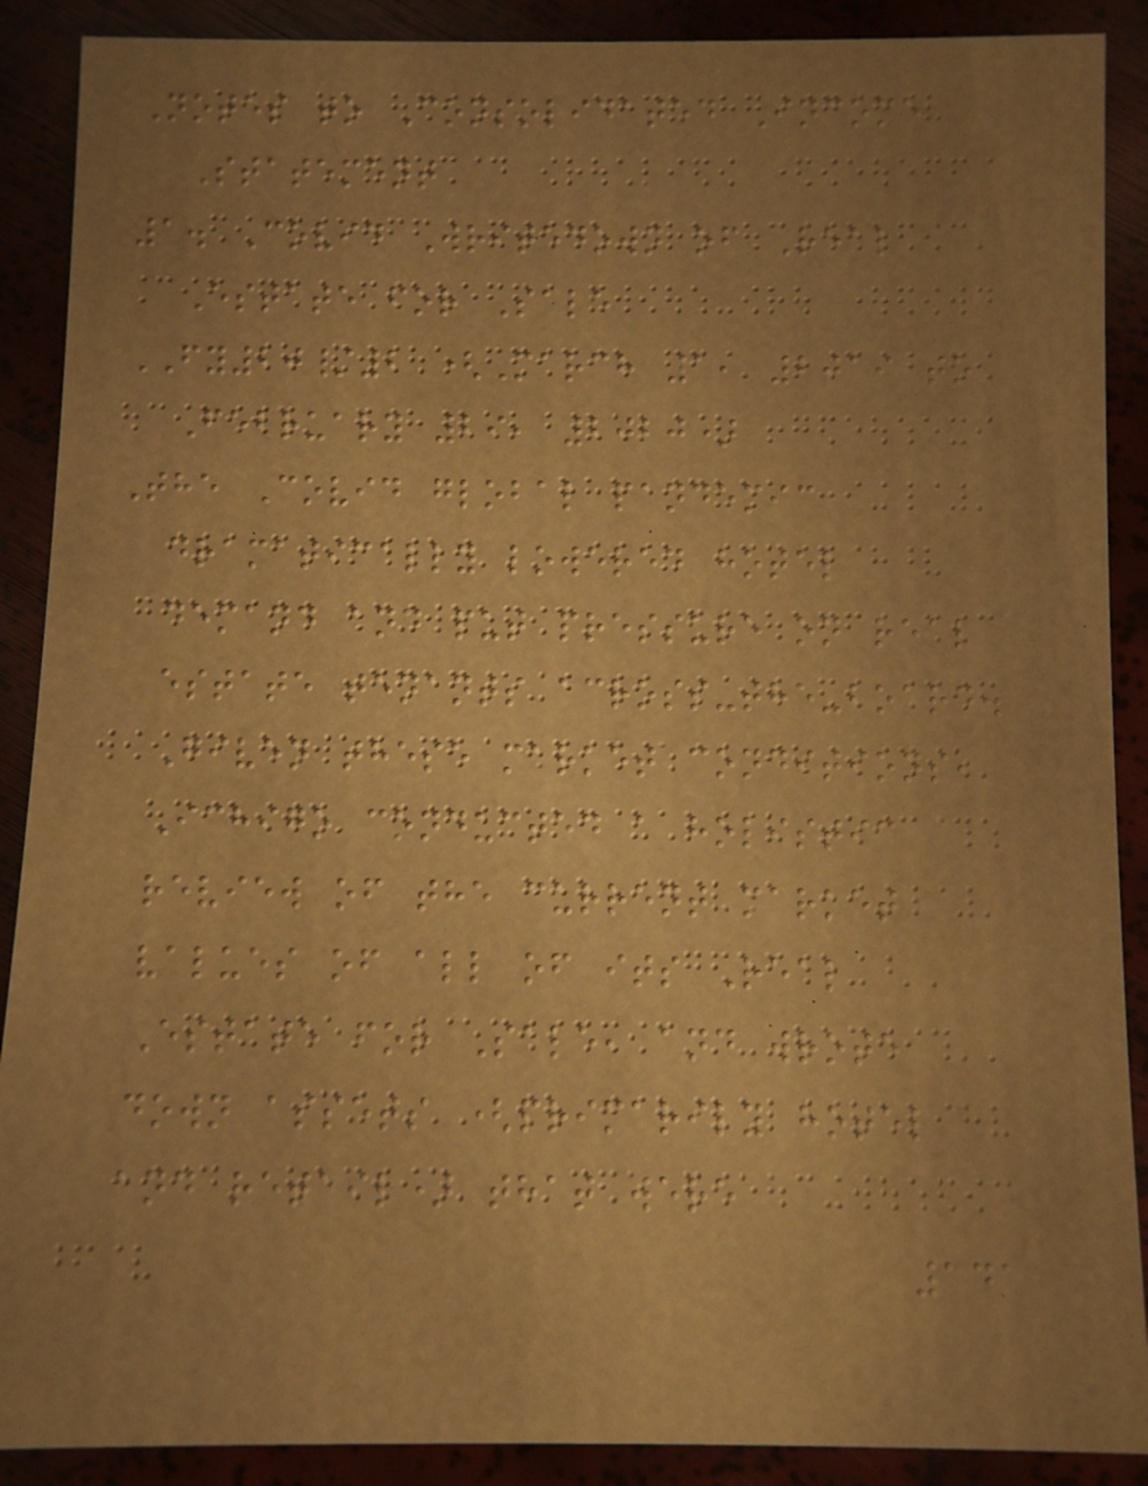Notes to Consolidated Income
Statement
1. Covid Writedown of Real
Estate for Sale
FY20/2 (March 1, 2019 to
February 29, 2020)
The Covid global pandemic
dramatically lowered hotel
demand and put pressure on real
estate tenants across-the-board.
Given these market conditions,
Ichigo conducted a holistic
review of the current market
values of all of its Real
Estate for Sale, and wrote
down assets (primarily hotel
and retail) that were
141
